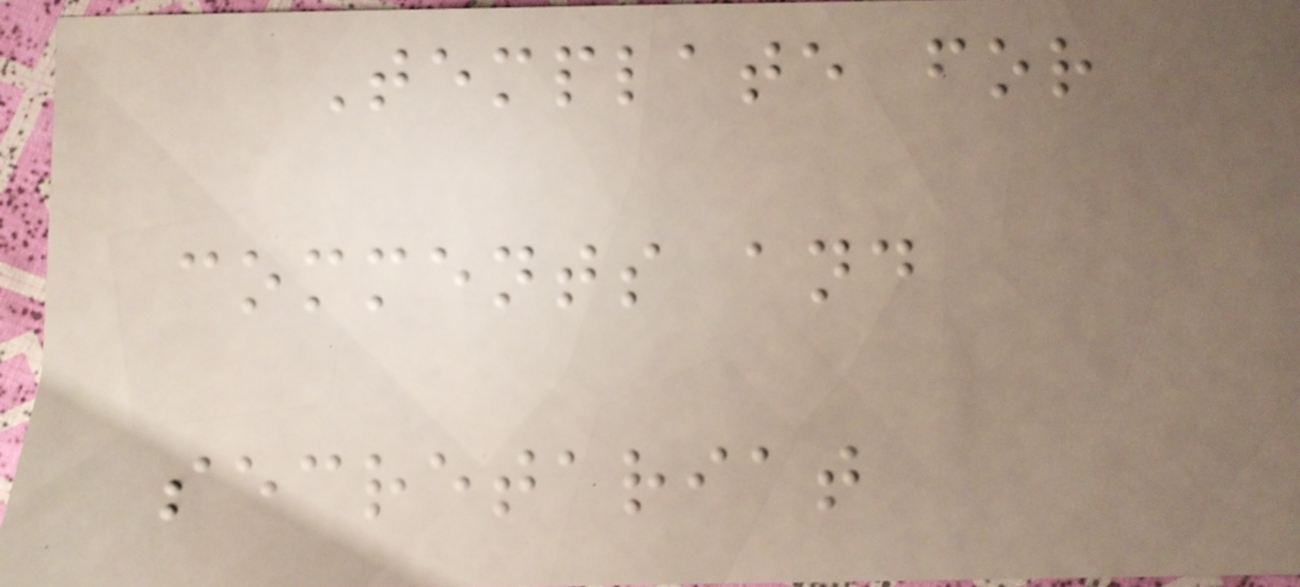Template for
comments and
secretariat
